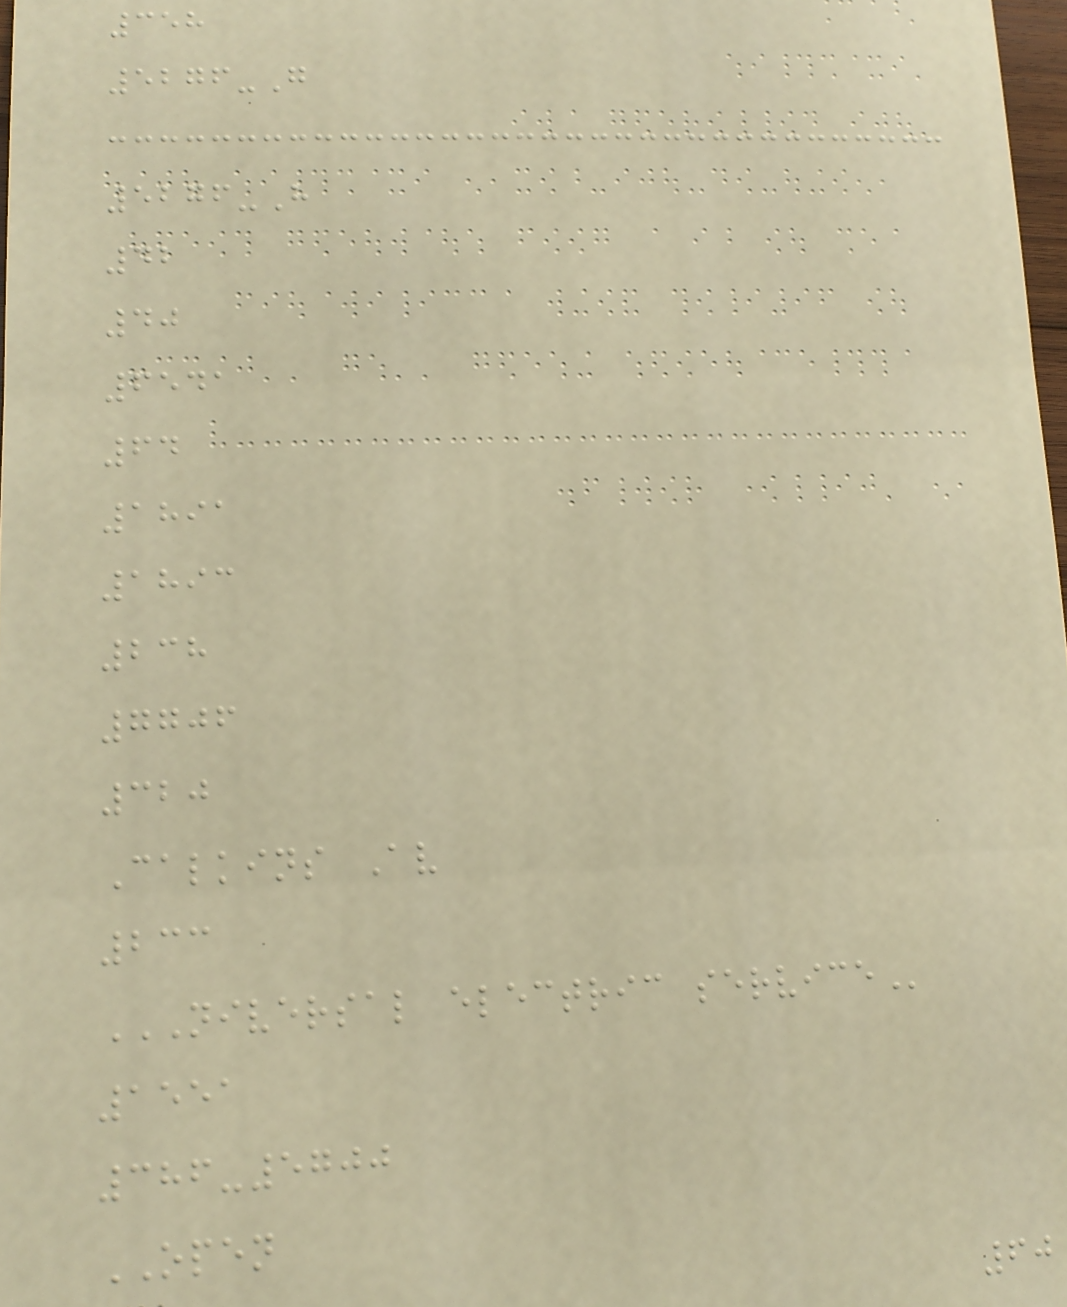358
5276-G
5276-H
42
40
6541
64
1891
1893
238
7706
320
Calkins Av
233
NIVERSAL ELECTRIC SERVICE
1551
386-5700
OPEN
60
